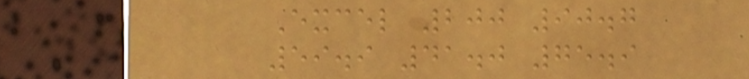Excel 200 90.7
59.9 41.0 75.9
